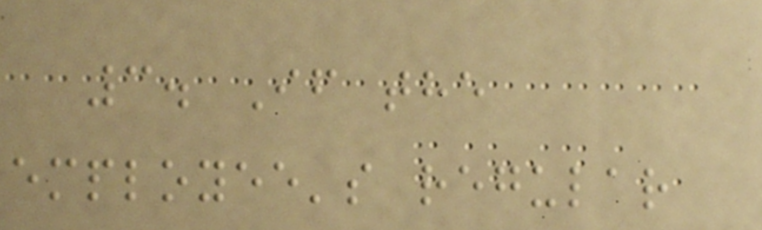3. If the
employee's regular
